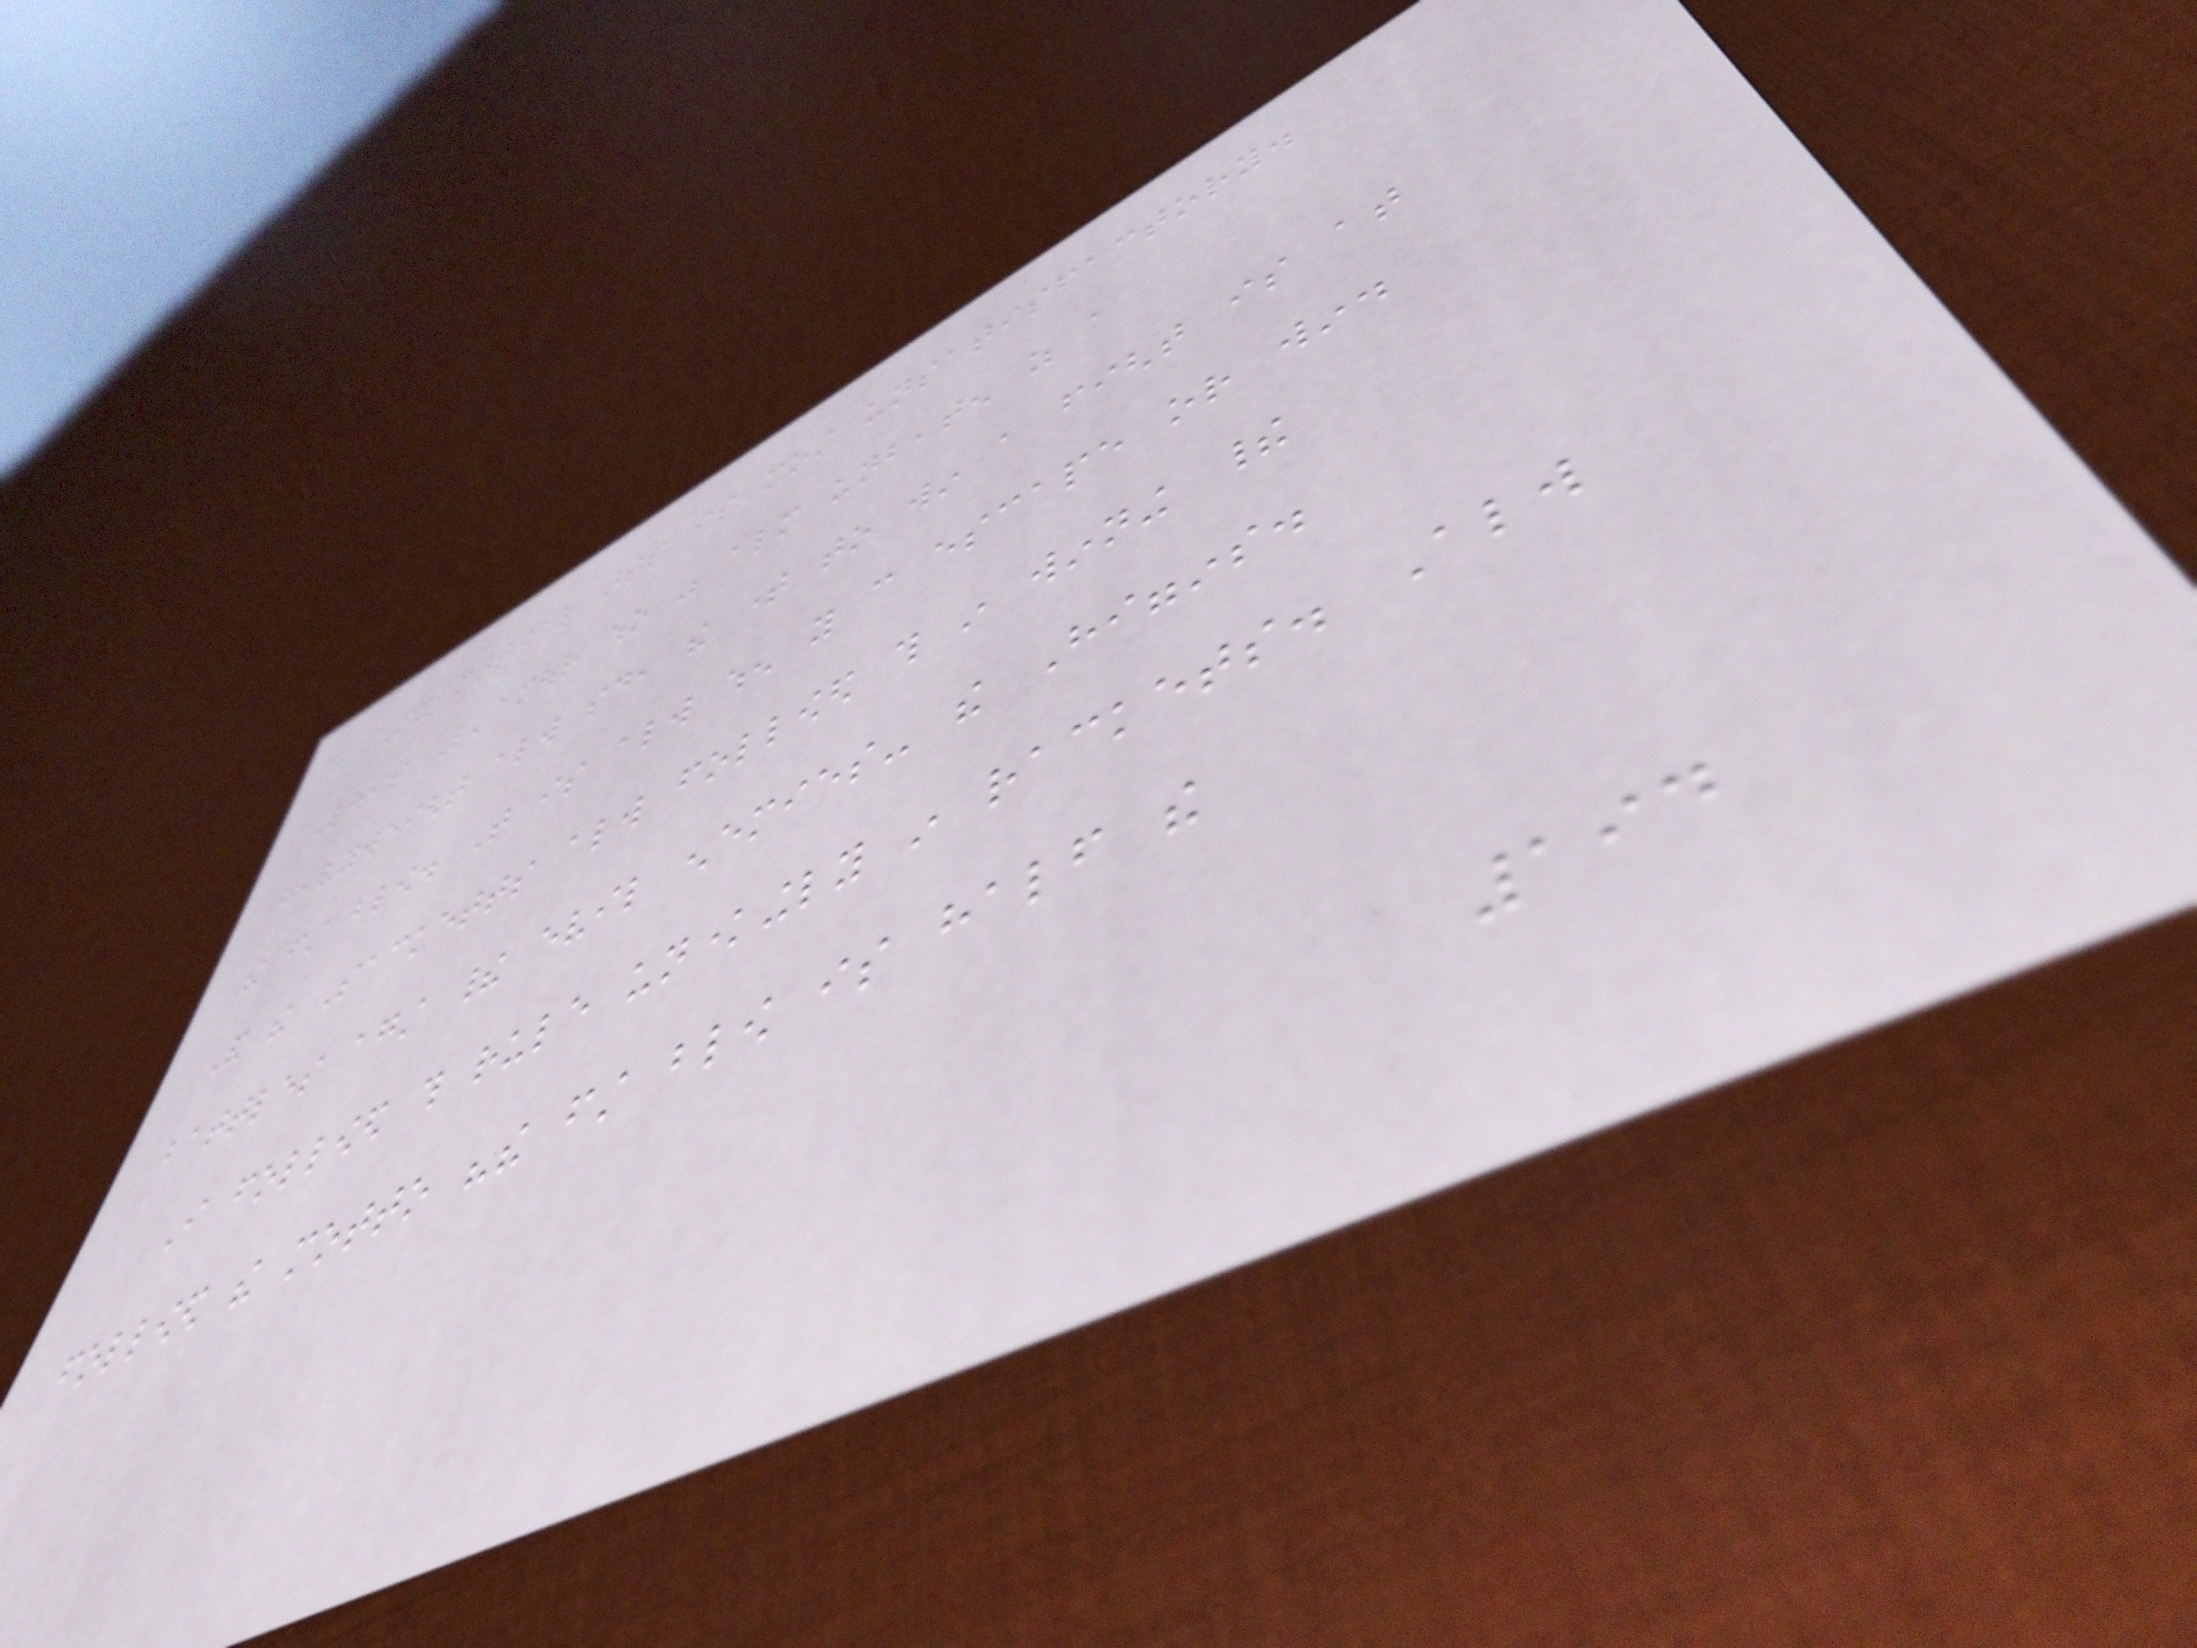My martial arts is most unsatisfactory.
Louis L'amour who was almost unbeaten as a
heavyweight always said, the time to win a fight is at
the first blow. That is always when you can escape or win.
And the Sacketts always followed this in winning their
battles against their evil enemies- the Higgins.
I followed this rule unknowingly in rackets. Always
followed the motto "the first blow is half the
194
